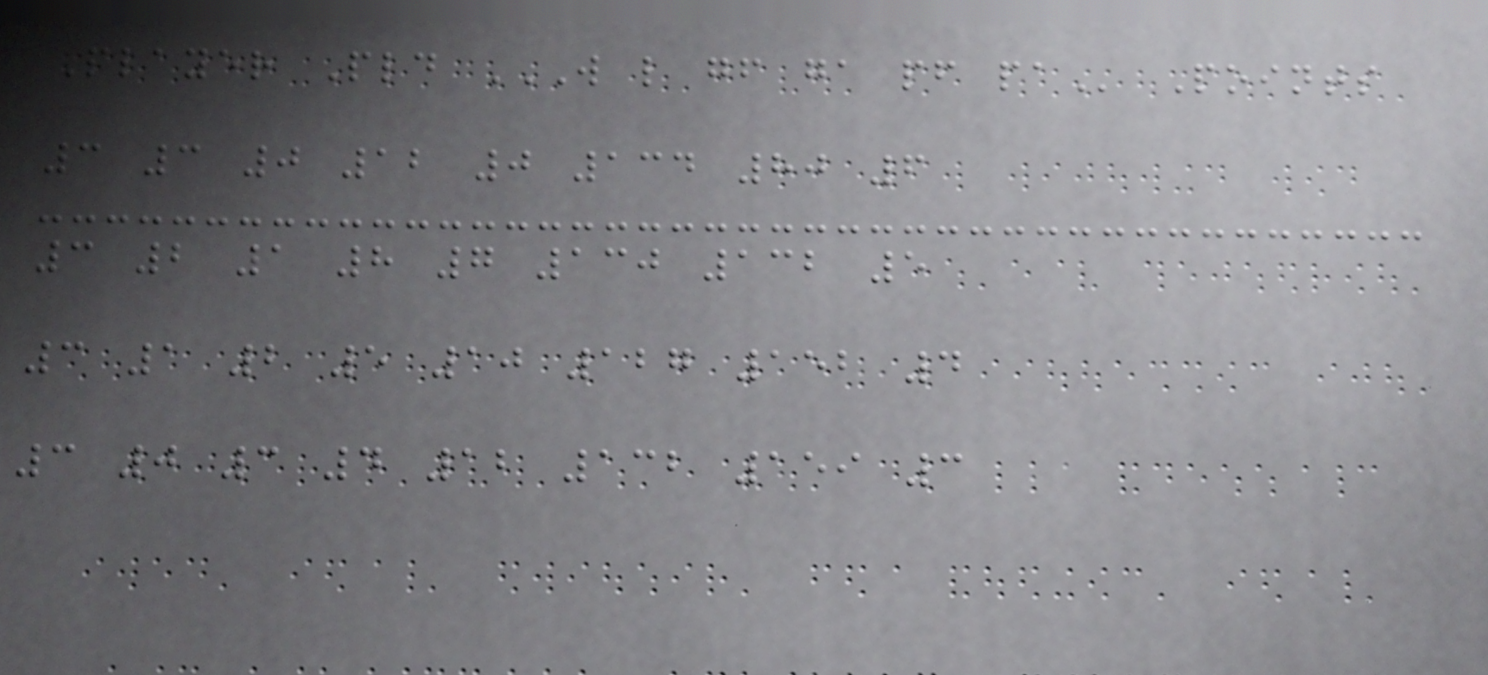Player Pld W L GF GA PF PA Points
3 3 0 12 0 134 80 6
3 2 1 8 7 130 132 5
3 1 2 5 10 127 152 4
3 0 3 4 12 132 159 3
